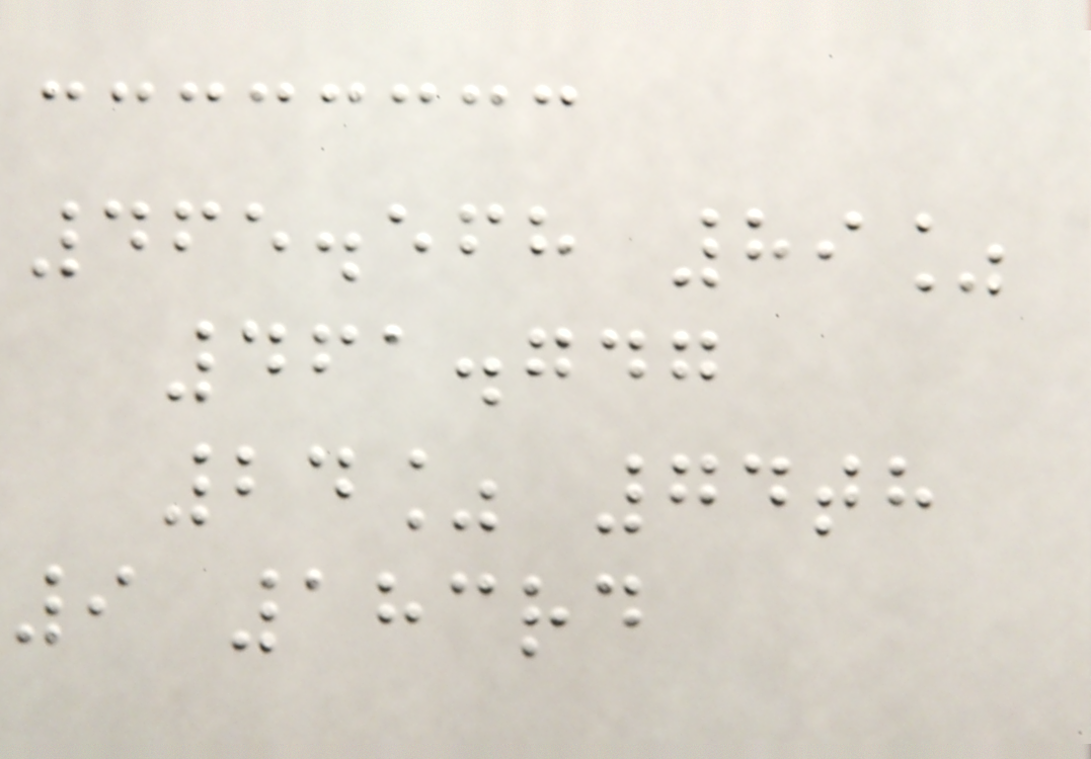465.568 89%
461.747
24% 74th
9 183rd
